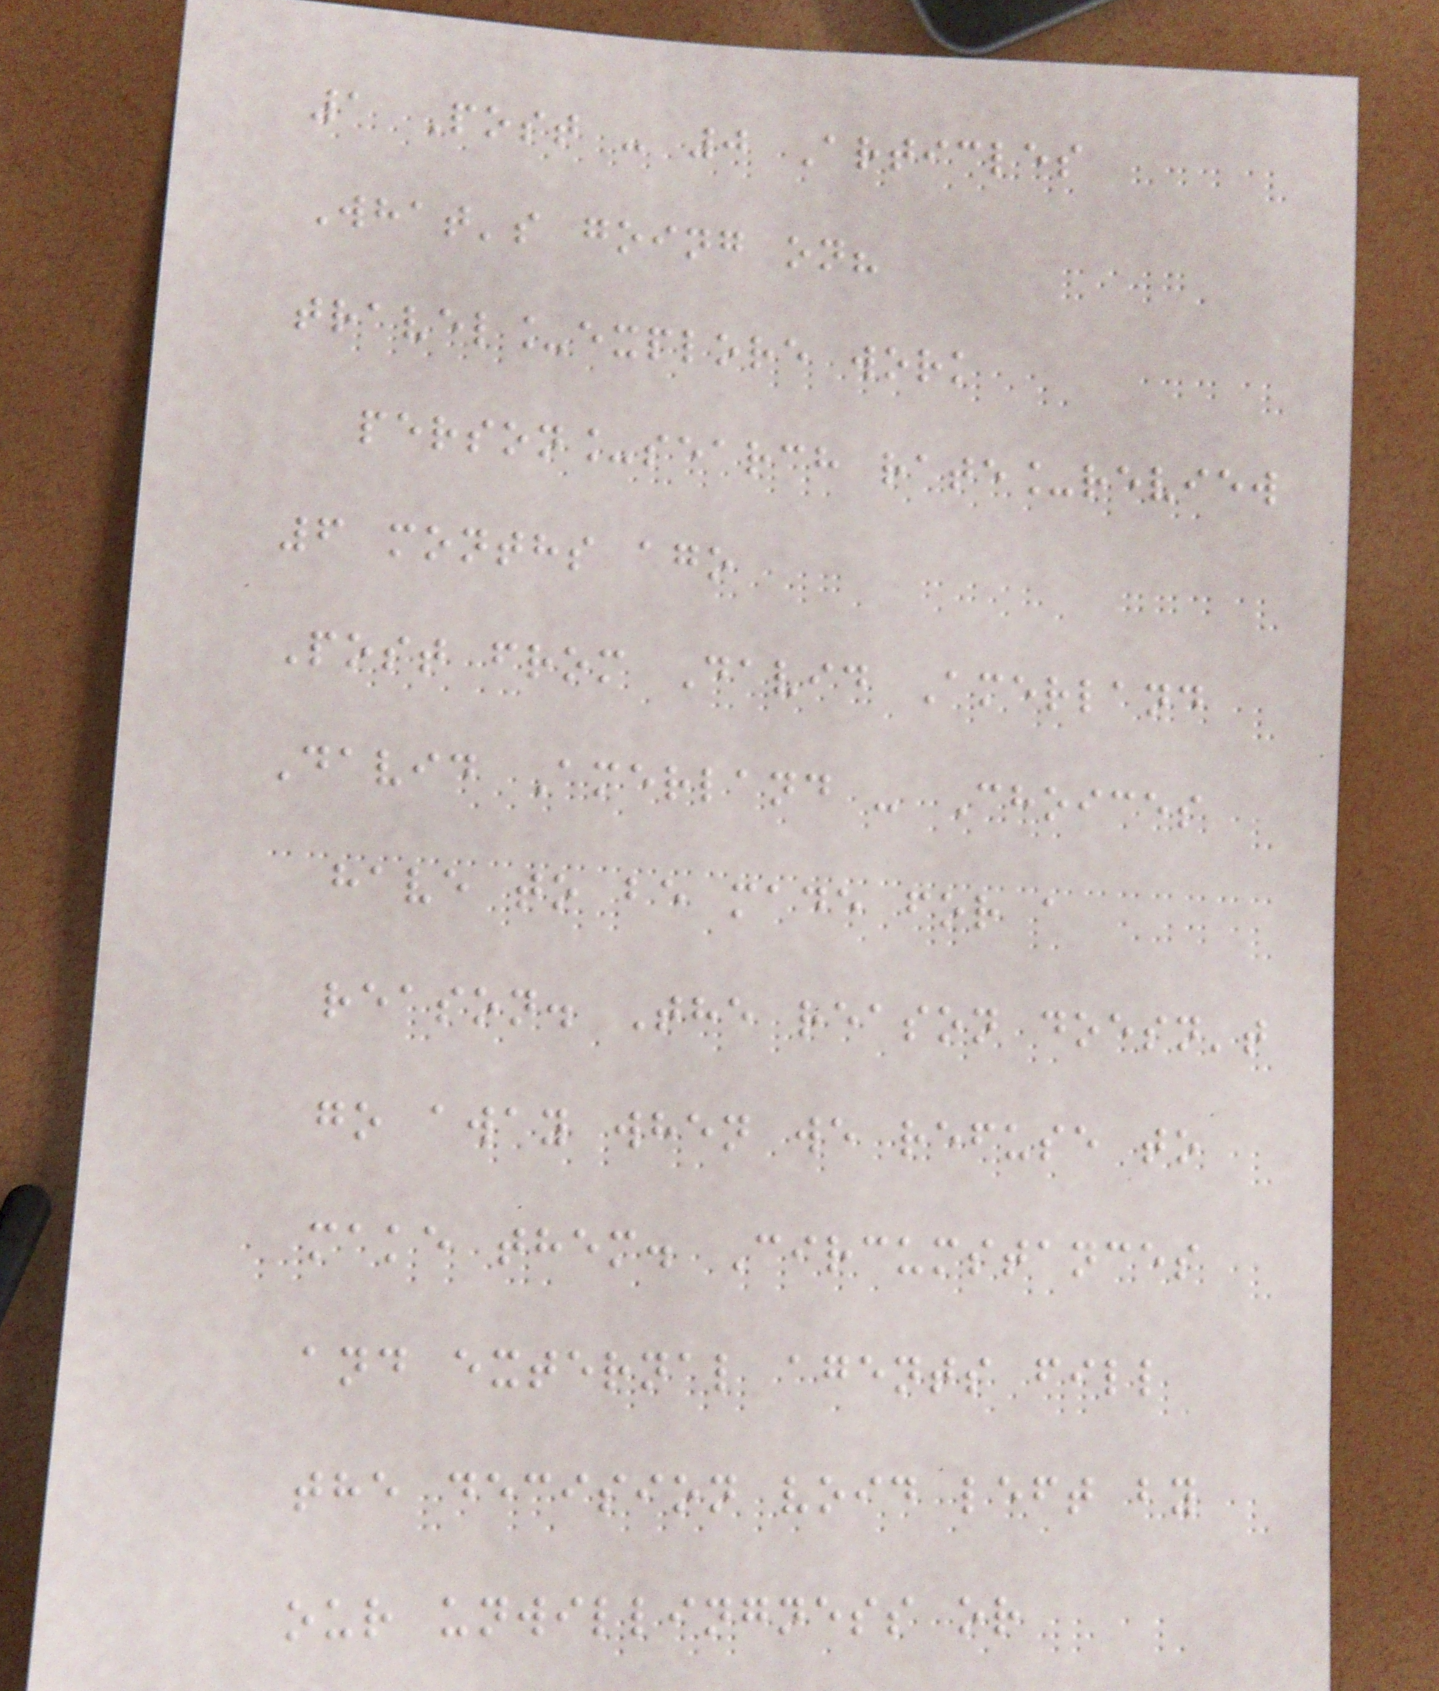1 Post - 0 Articles
What's going on?
travel_explore work
person_search rate_review
6 months ago
Post from David Amerland
David Amerland - Choices
have to be made for a
reason. The reason doesn't
go away when we refuse to
make them. Circumstances
and external agents fill
the decision void left by
our unwillingness or
